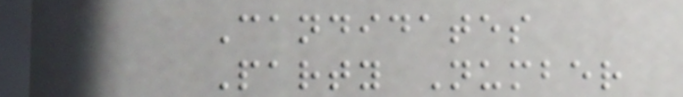Candidates
Party Number
